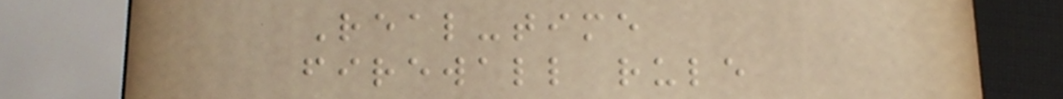Real-time
firewall rule
